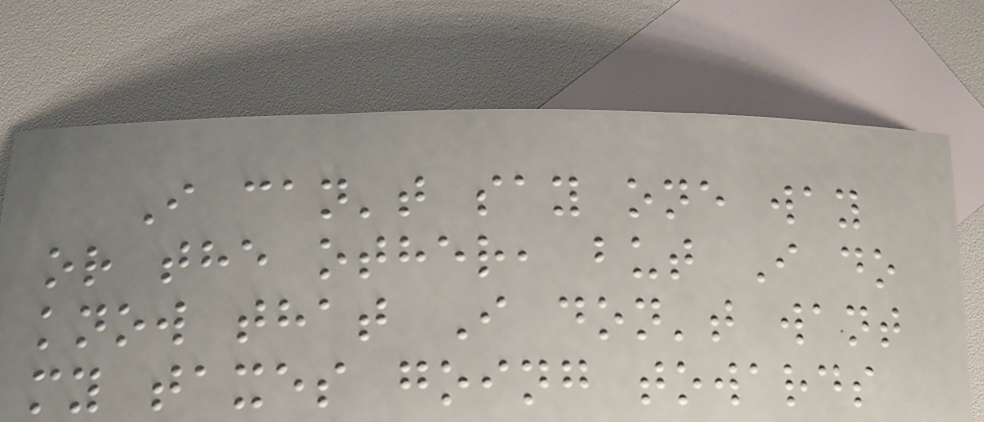I can't say one way
or the other, but I do
know that I don't want
my taxes going towards
